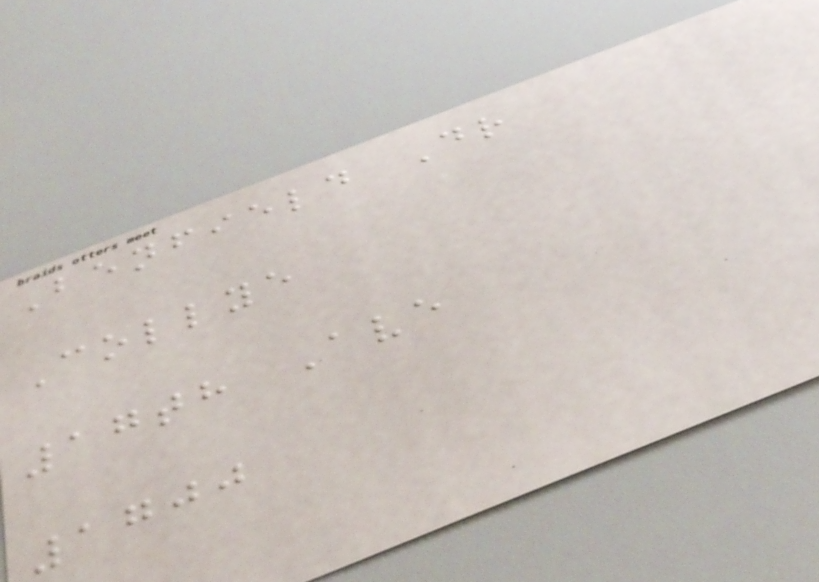Benfield Dr
Collye
17th Ave
1700
